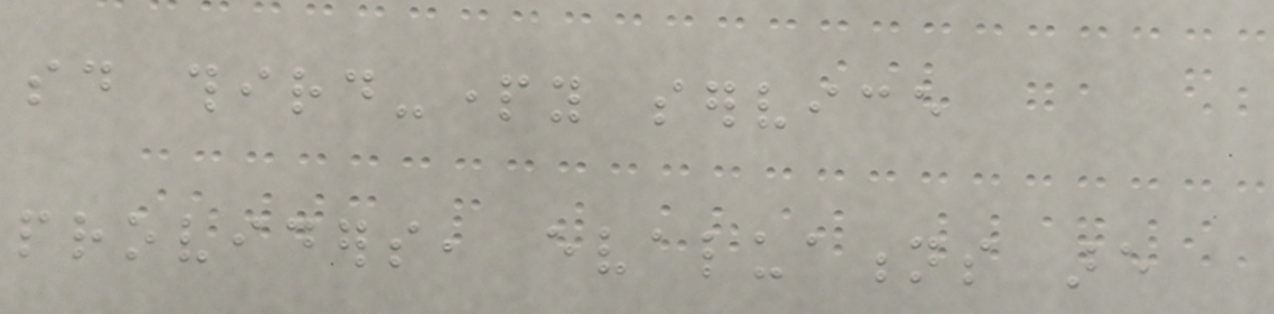said third-party service
providers, evaluations are
